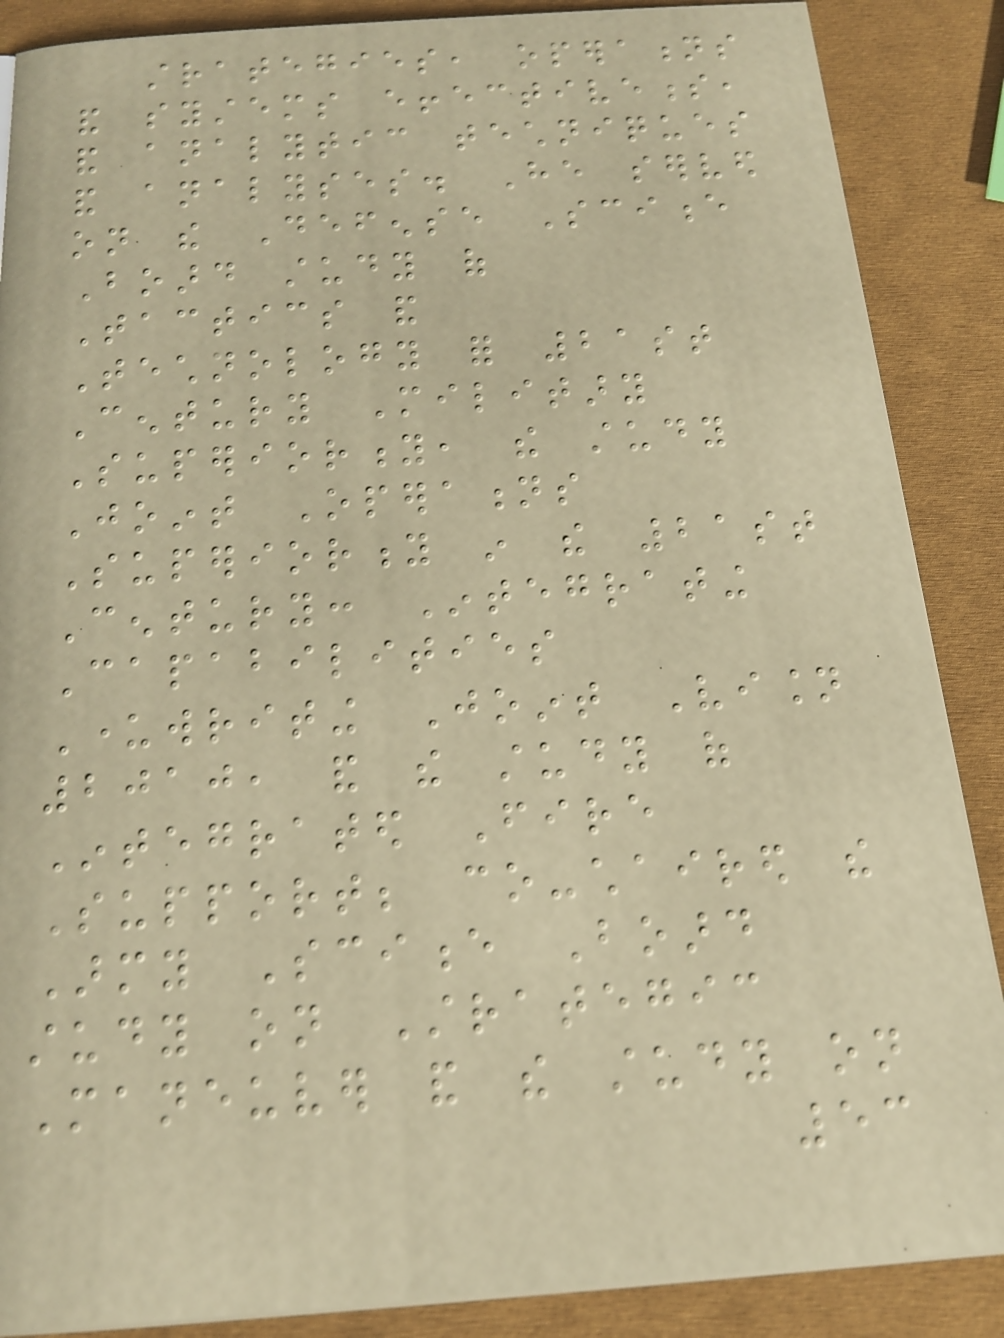strategies, operations
and systems effectiveness,
and analytic techniques
and analyses. He served
on the Defense Science
Board study of
Tactics and
Technology for 21st
Century Military
Superiority, the study
Joint Operations
Superiority in the 21st
Century: Integrating
Capabilities
Underwriting Joint Vision
2010, and the study of
Integrated Fire
Support; co-chaired the
Army Science Board
study on Strategic
Maneuver and the study on
53
